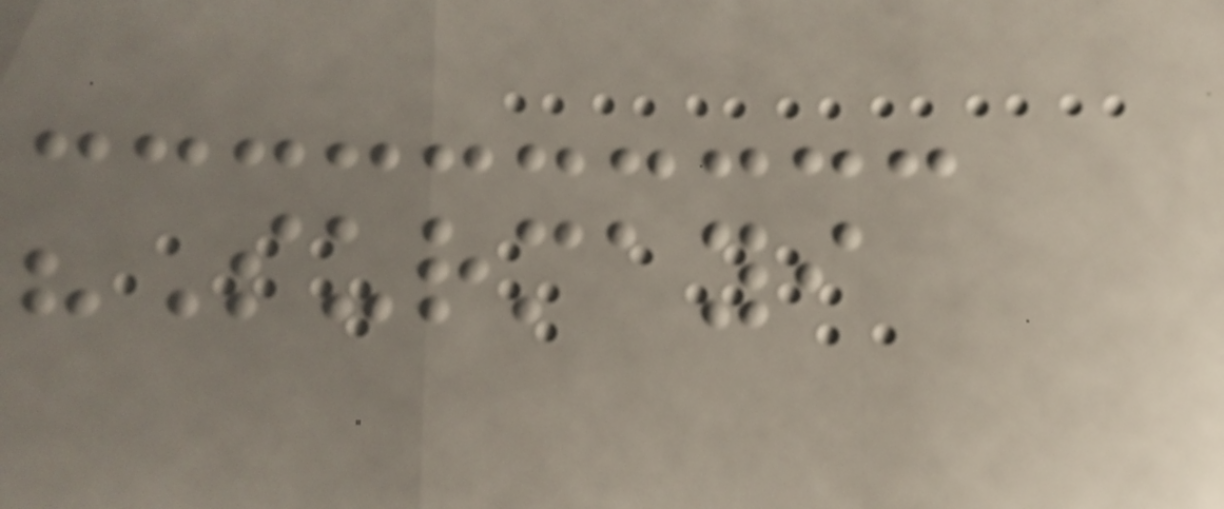"Surmayi
